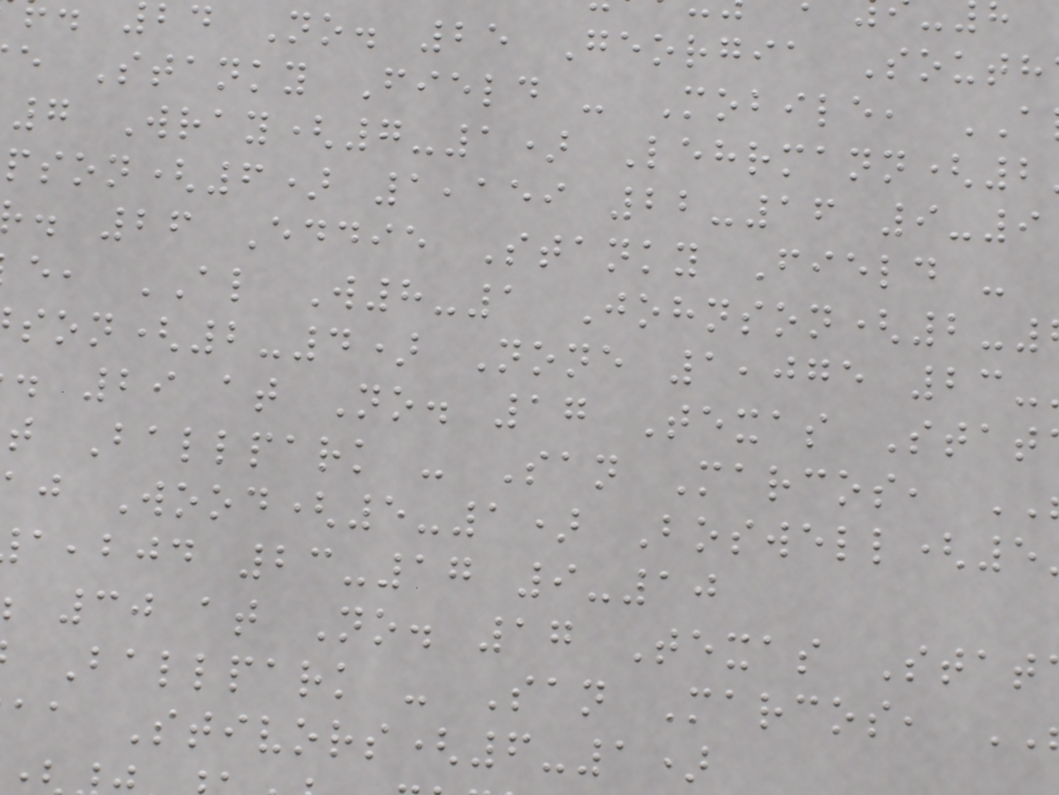bd No. 25 Georgia South
e Stanky Field - Mobile,
7 Wray(7-1) Lehrmann(2
pson(6) 1,159 22-16 9-9
. 26 Eddie Stanky Field -
e, AL W8-1 Johnson(2-
son(2-4) None 1,075 23-
. 29 at No. 17 Texas Stat
t Ballpark - San Marcos,
aj Wood(5-1) Boswell(5
,bjd 23-17 9-10
30 at No. 17 Texas Stat
Ballpark - San Marcos,
aa Stivors(6-1)
